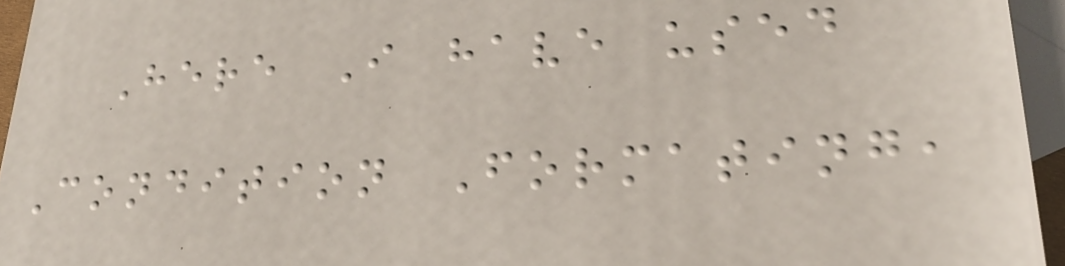Here I have used
Condition Formating,
